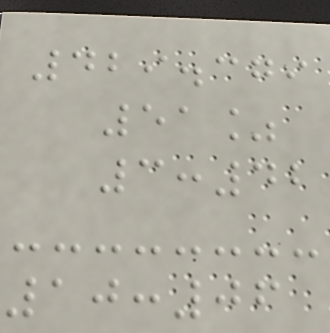429.379
51%
3:42
10:06
